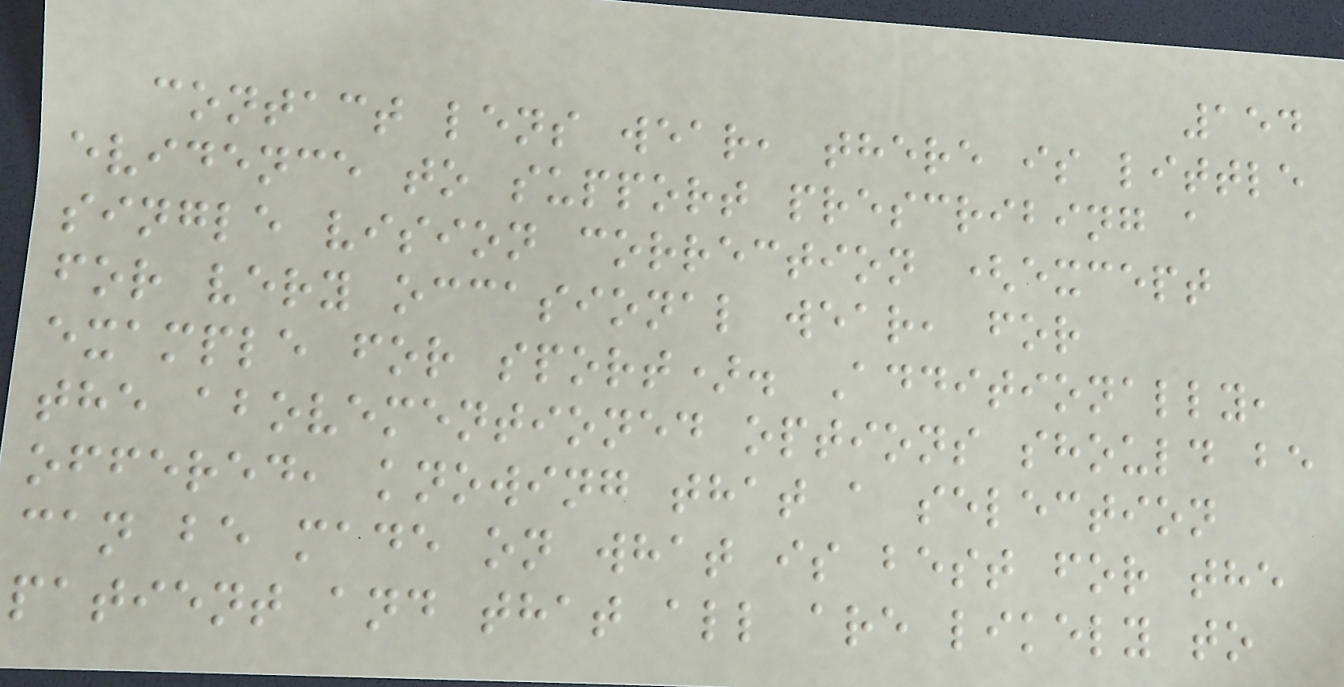154
contact lens wear, there is little
evidence to support prescribing a
single vision correction (except
for very occasional wear, for
example for sport). Additionally,
the abovementioned options should be
offered, knowing that a selection
can be made on what is best for the
patient and that all are likely to
